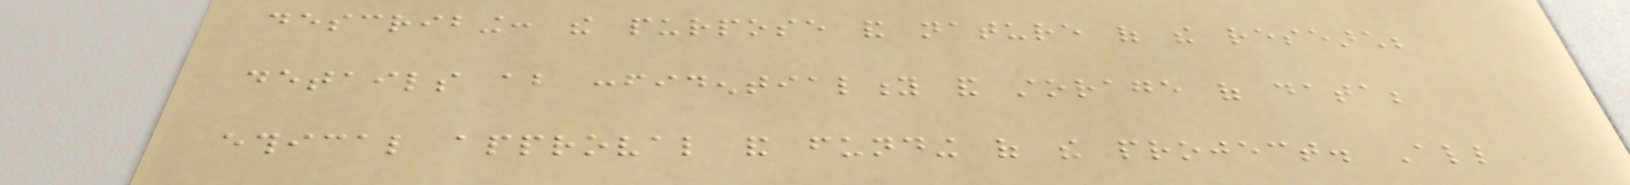describing: the purpose and nature of the research;
details about confidentiality and storage of data;
ethical approval and funding of the project. All
